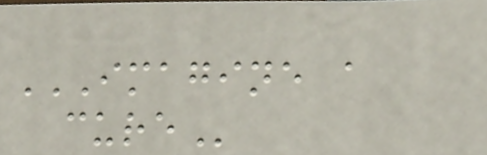IMAGINE A
CURE
